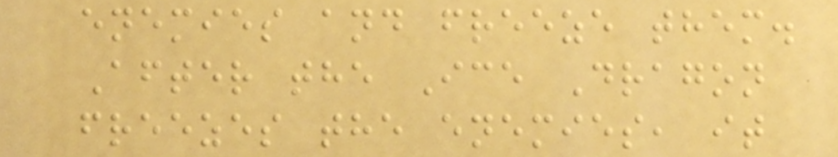enemies and freeze them.
After the Ice Dragon
freezes the enemies, it
